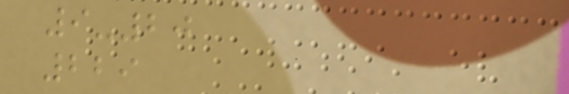9-20
229
